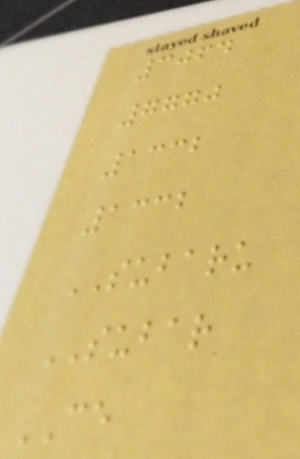3064
7770
1332
1332
SUBARU
SUBAR
CE
